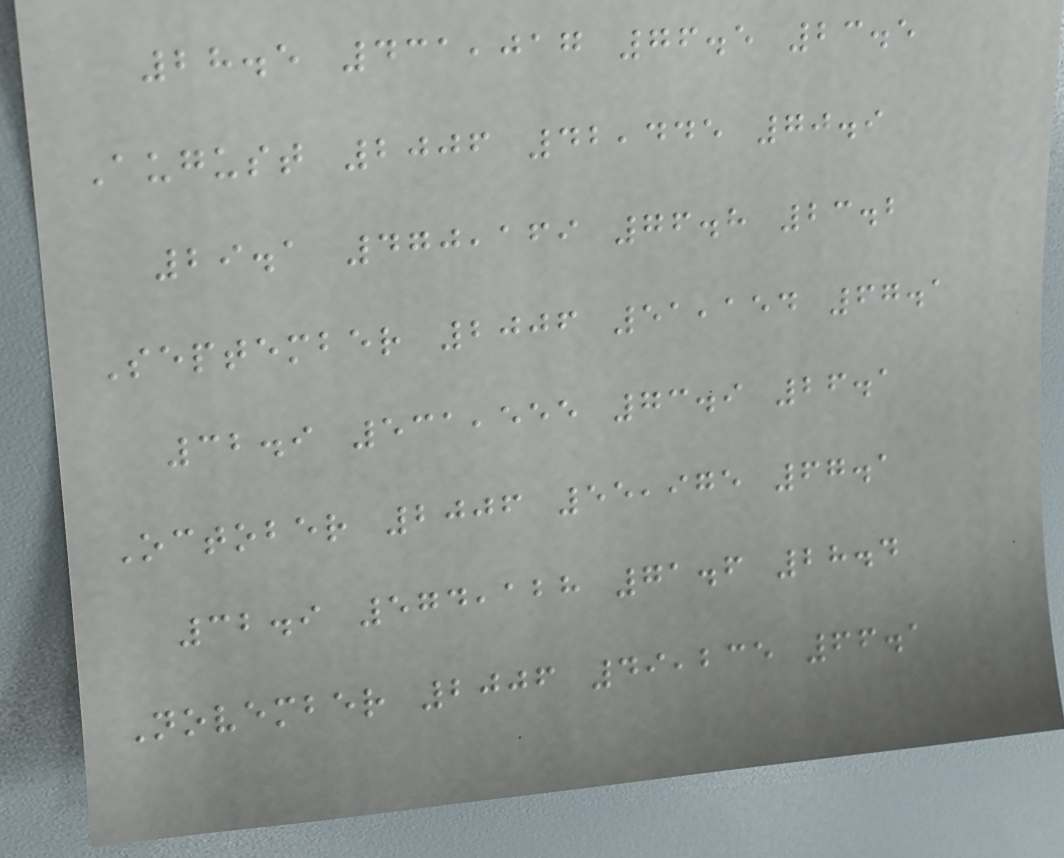28.5 431,017 76.5 23.5
August 2006 42,445 70.9
29.1 470,169 76.8 23.2
September 2006 51,154 67.1
32.9 531,555 73.9 26.1
October 2006 55,975 67.1
32.9 574,128 71.6 28.4
November 2006 49,235 66.1
